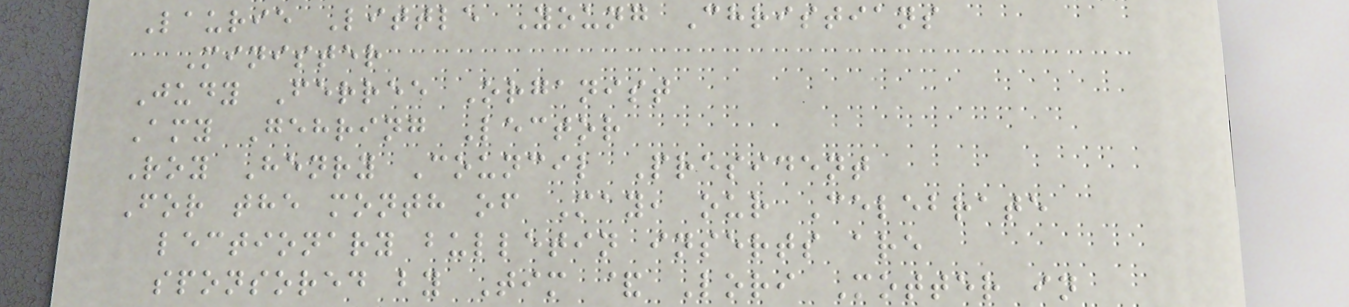Laurie Little Young Christians
Minister
Judy Ferree Organist
Amy Gehring Lector
Roy Henry Council President
For the month of May, our Celebrate
lectionary bulletin inserts are
sponsored by Tim & Lori Motter in
